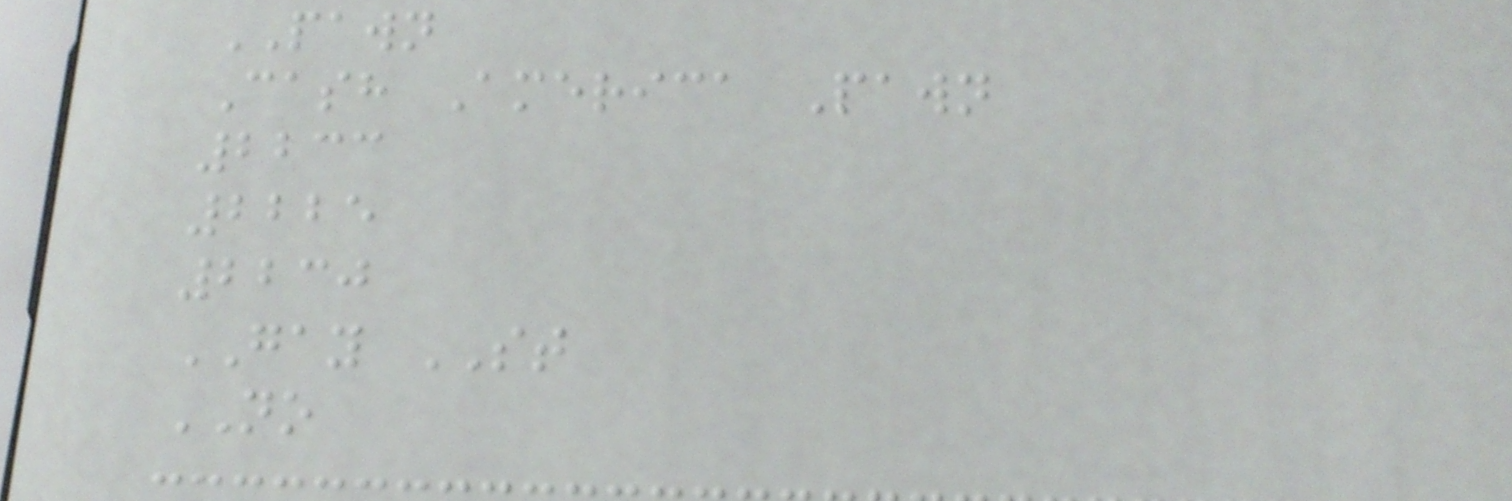PAWN
Cash America Pawn
2233
2225
2230
GAY ST
NO
